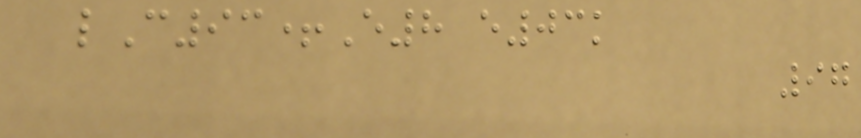lC93+E8 e03k
97
